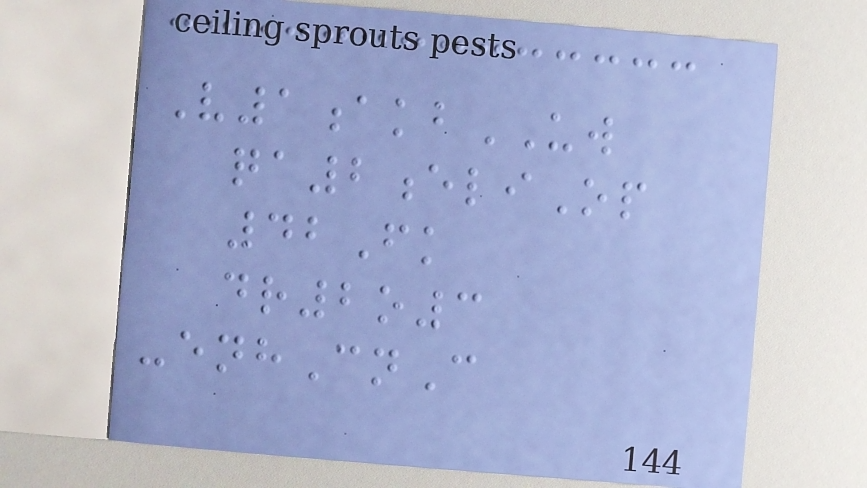V1akbUW
qa2eliOp
42Fk
dr2o3
-enhCnC
